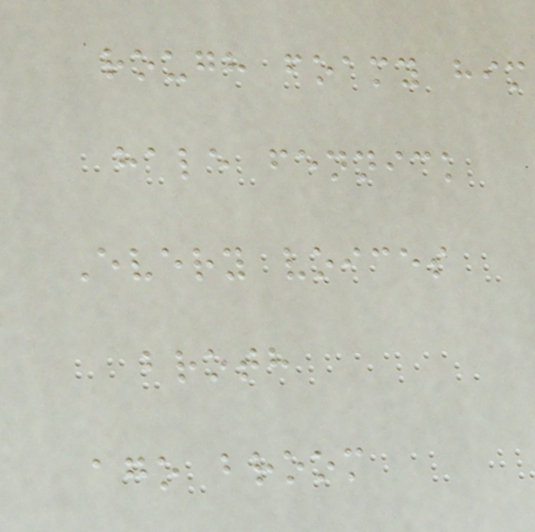rough foamy him
hale fennick
Every voices
broth
ago broom
